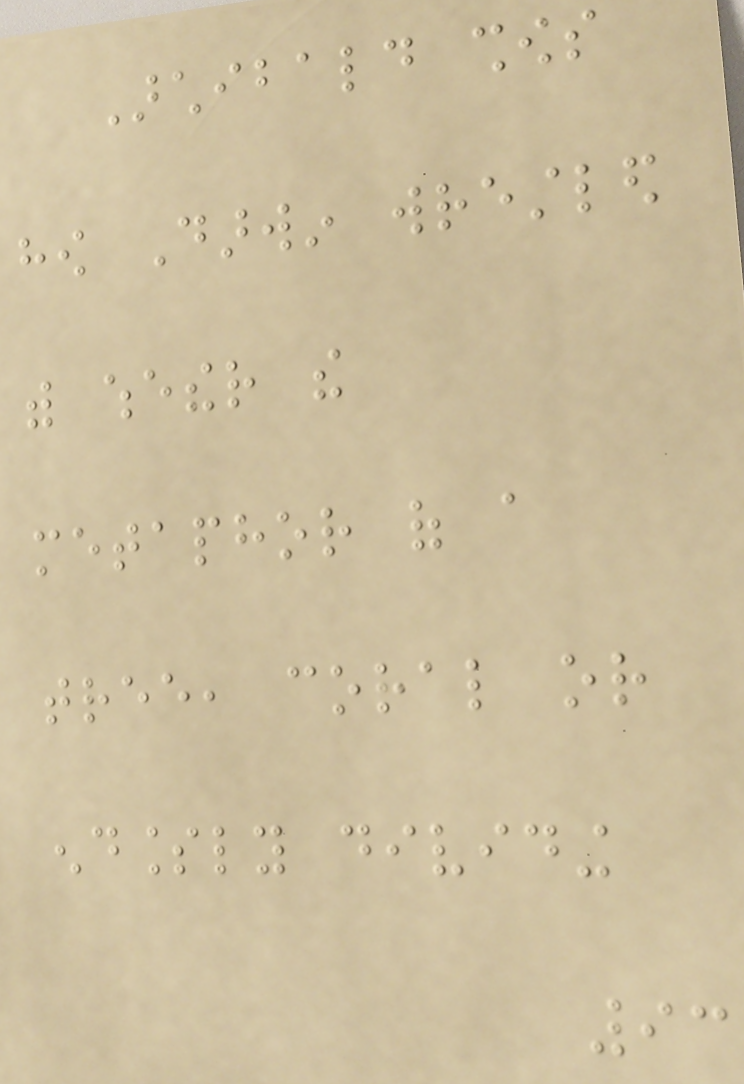Archibald shows
how Darwin wrestled
with whether the
metaphor of a
tree, coral or
endlessly dividing
93
